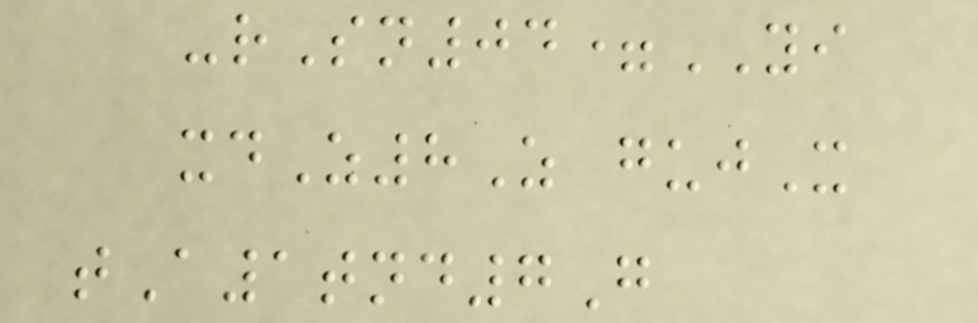-rSn04=YI
xdZ8Z gujX
tA1tnd7G
